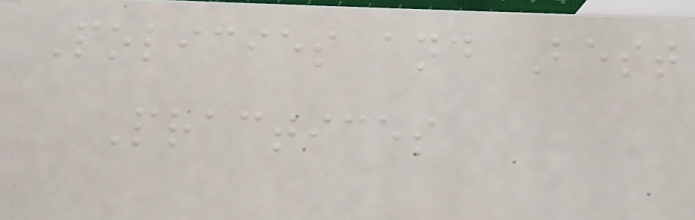Policies and Best
Practices
